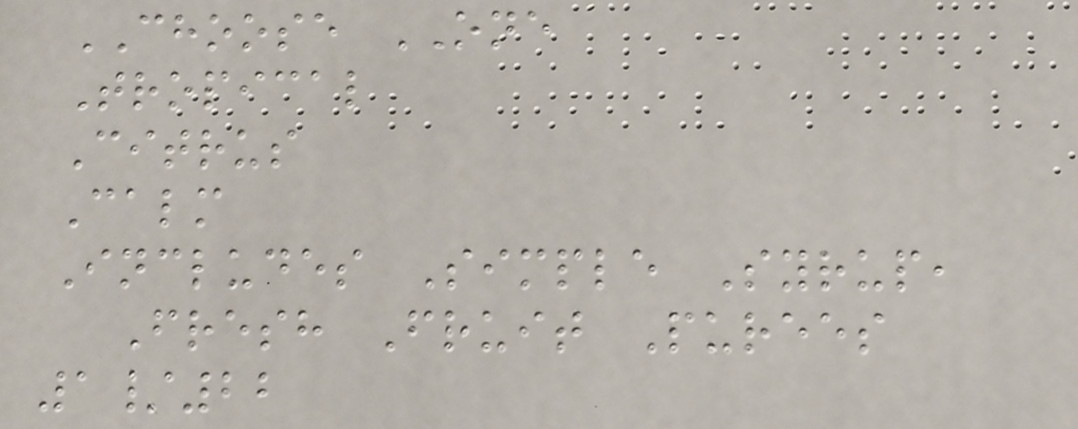CHOOSE ONE
Tropical
Citrus
Calm
Includes Simple Syrup,
Fresh Fruit Purees
1/22
